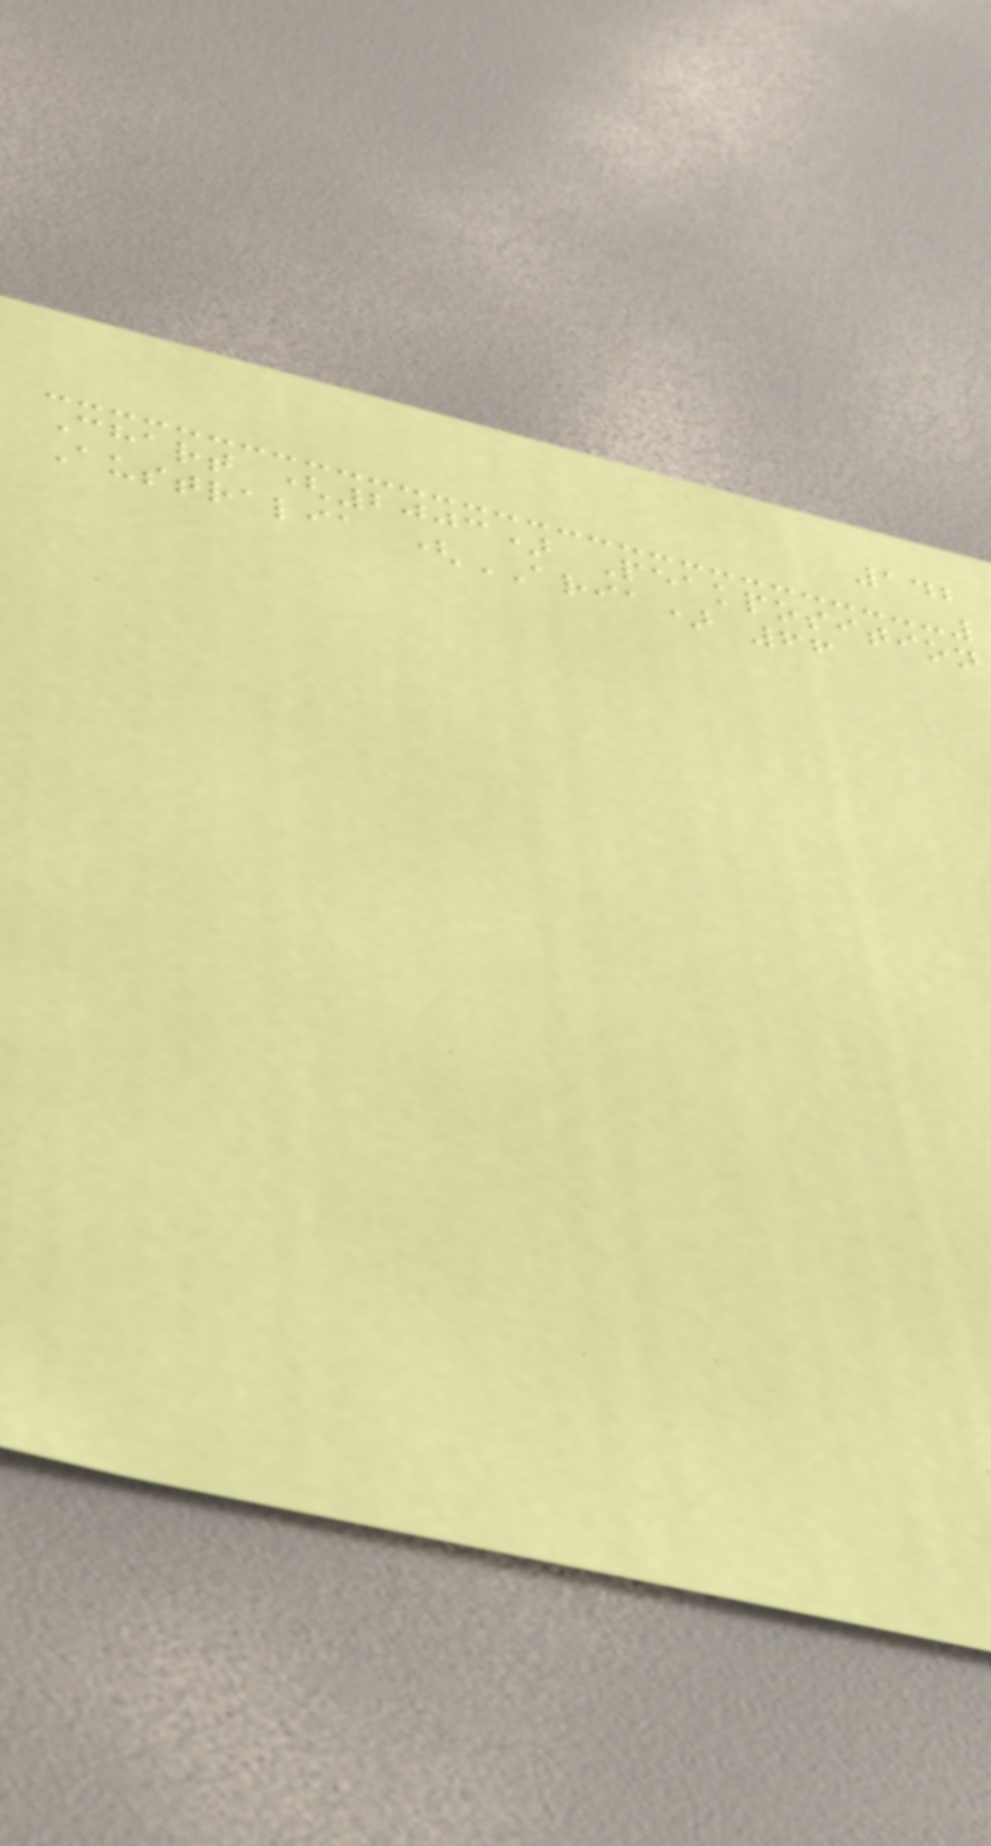142
Chart (2003) Peakposition
Australia (ARIA) 66
